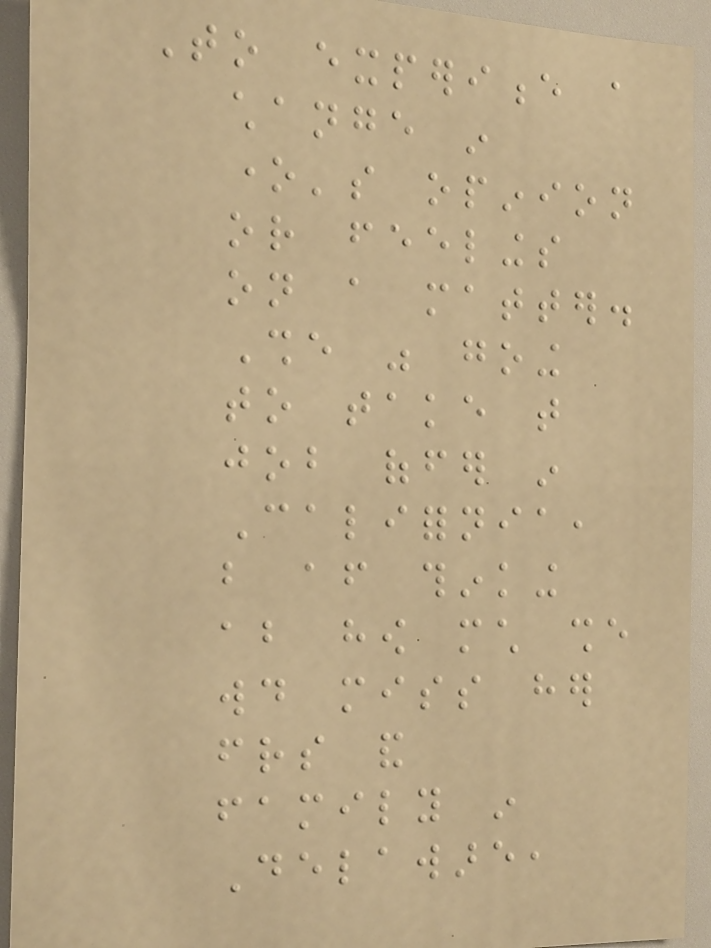To experience a
change in
one's opinion
or feelings
on a matter.
She was going
to take that
job offer in
California,
but after thinking
about how much she
would miss her
friends and
family in
Delaware,
